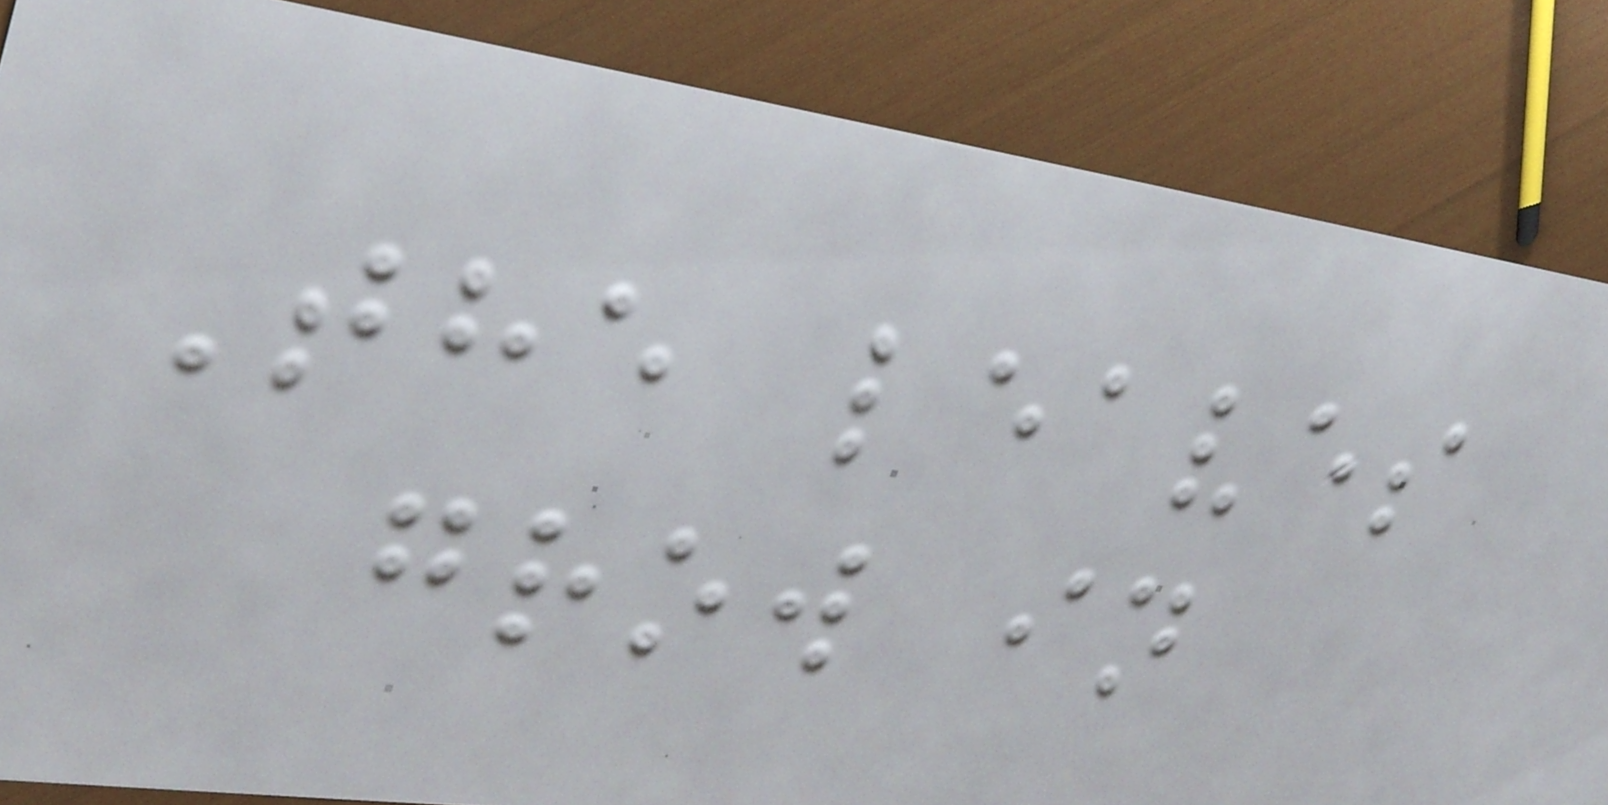The leaves
grow in
